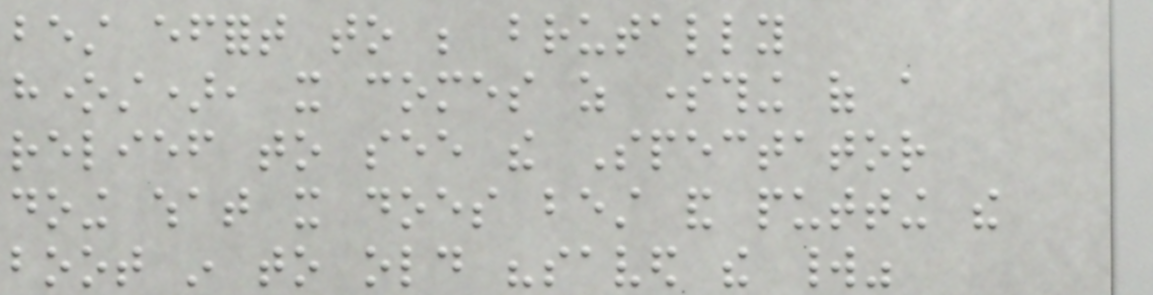best effort to be brutally
honest), it comes as something of a
relief to see the Spectator
doing what it does best and putting the
boot in to old "saved the world"
